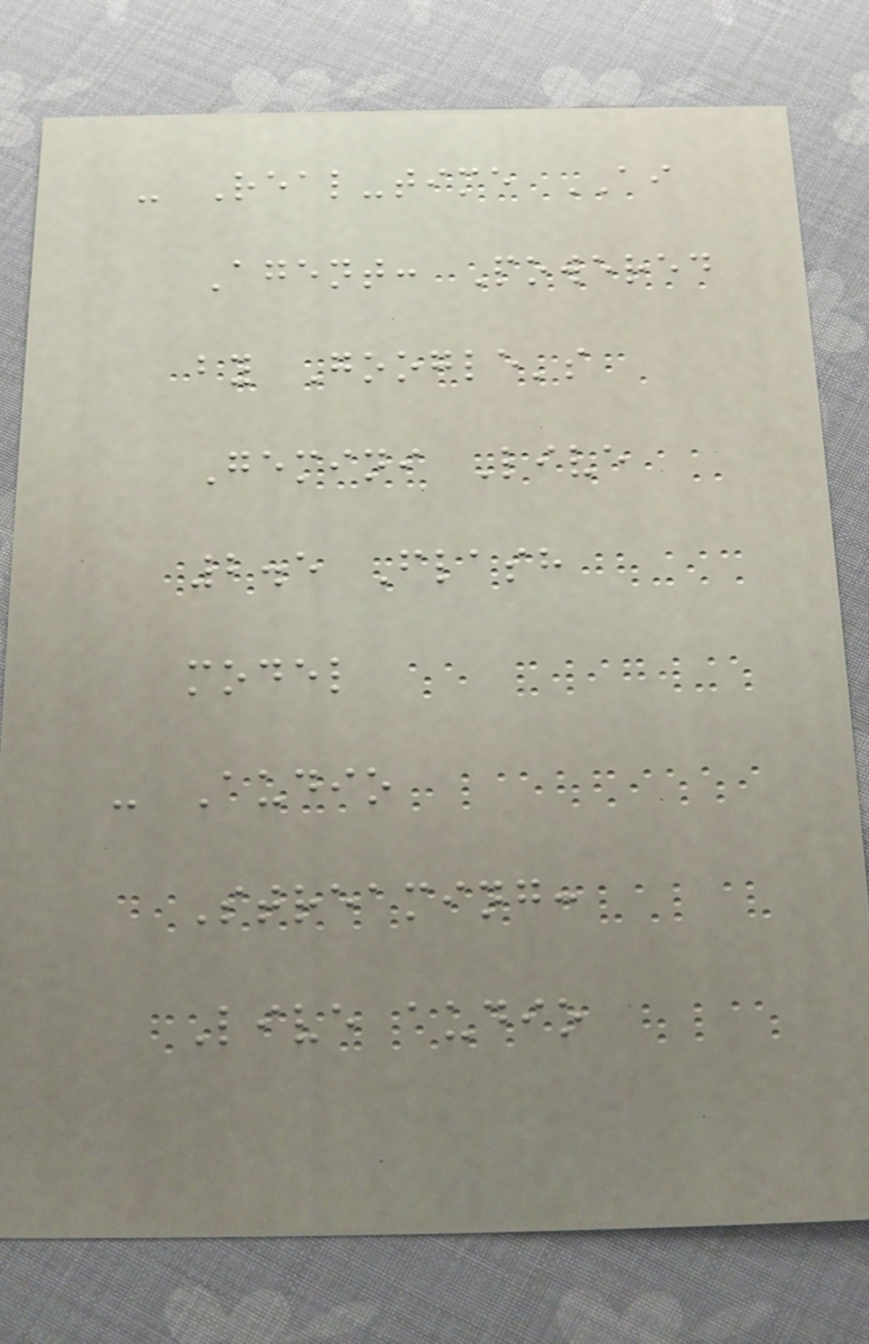- Real-time AI
Agent: Powered
by Google's
Gemini Live
2.5 Flash
model
- Audio
Streaming:
Live audio
